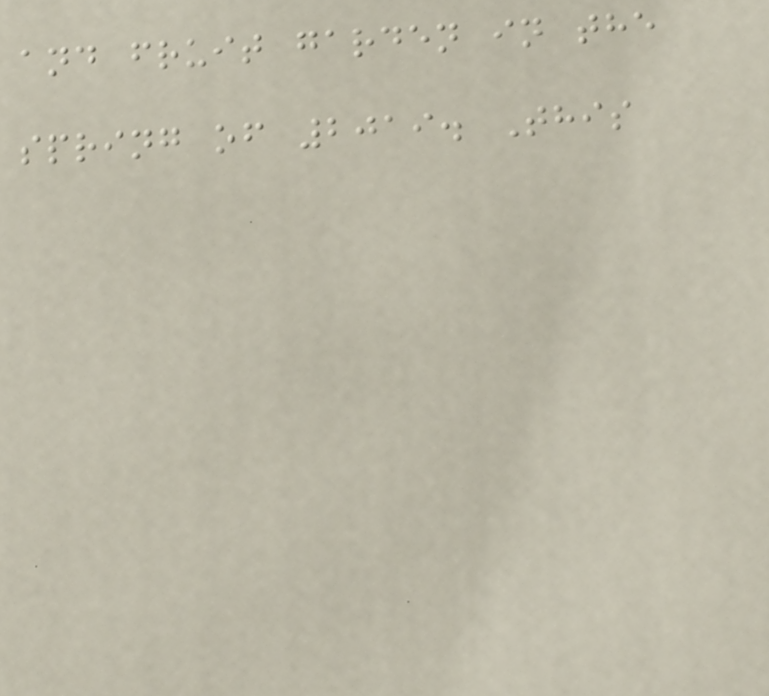and fruit garden in the
spring of 2019. This
